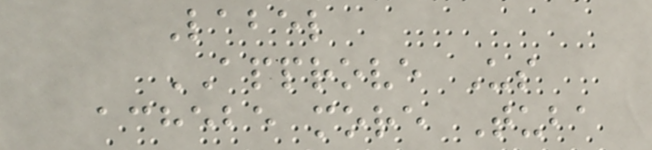Label
APPROVE Us
achebe more Tuba
